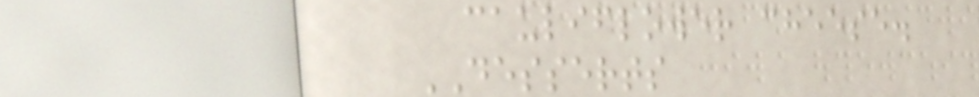cauliflower cheese.
DESSERTS
